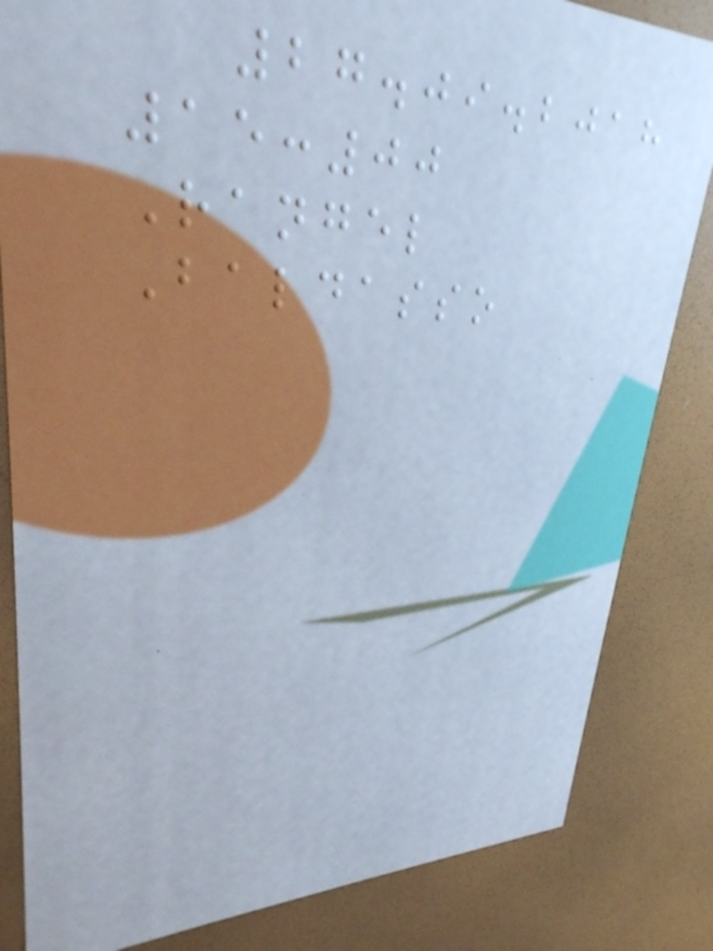27.09.2018
15:00
Rangel
Baldasso
